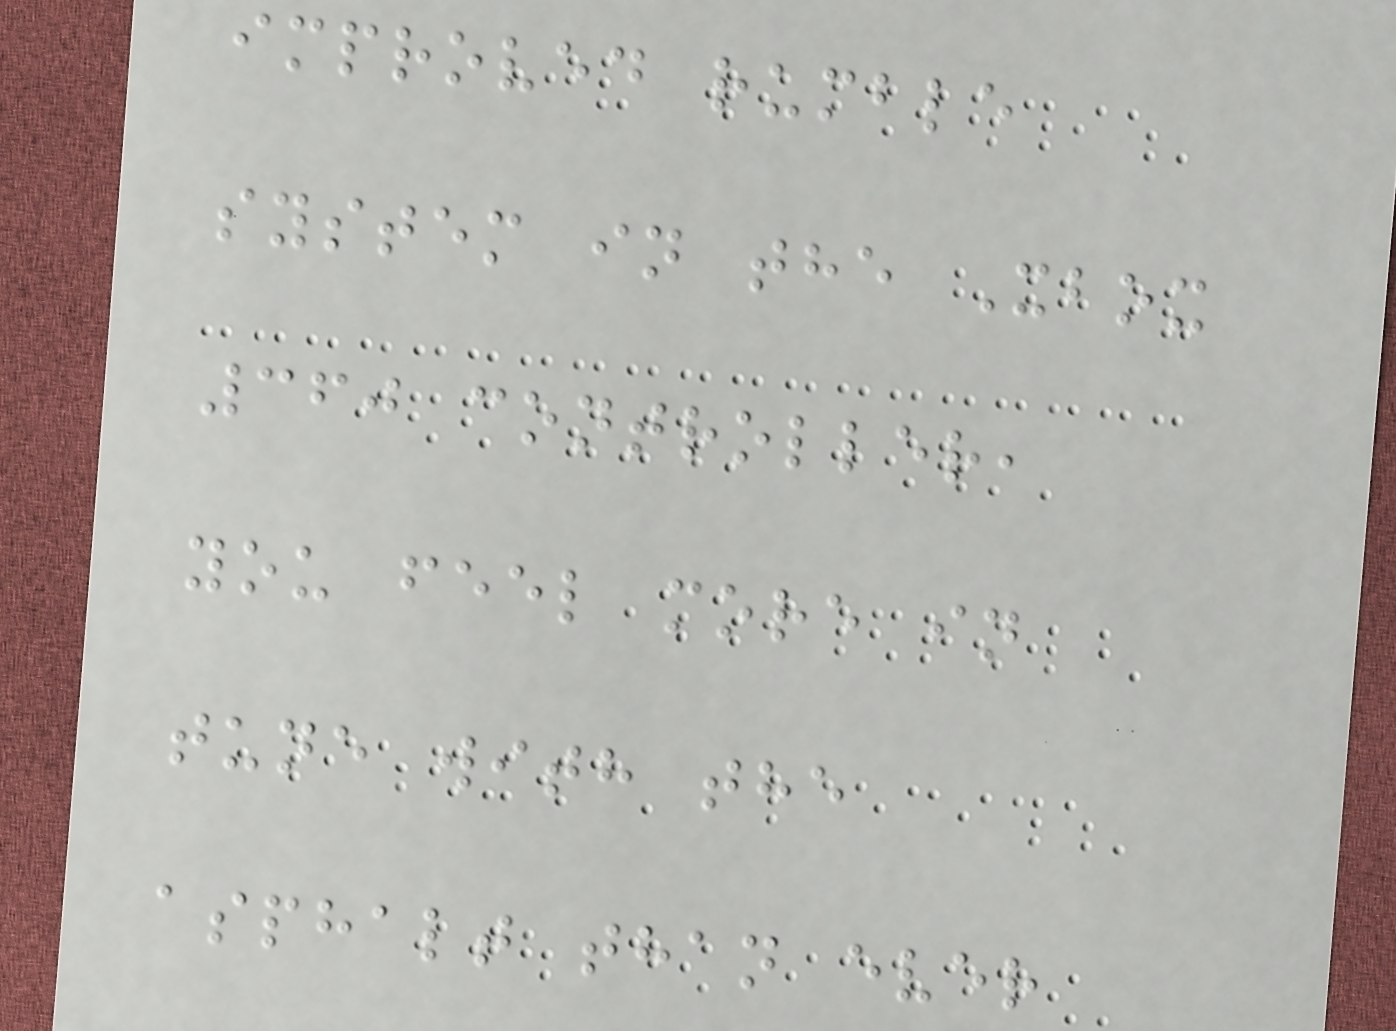improved rumble
system in the Xbox
360 controller,
you feel more in
tune with the
asphalt than ever
